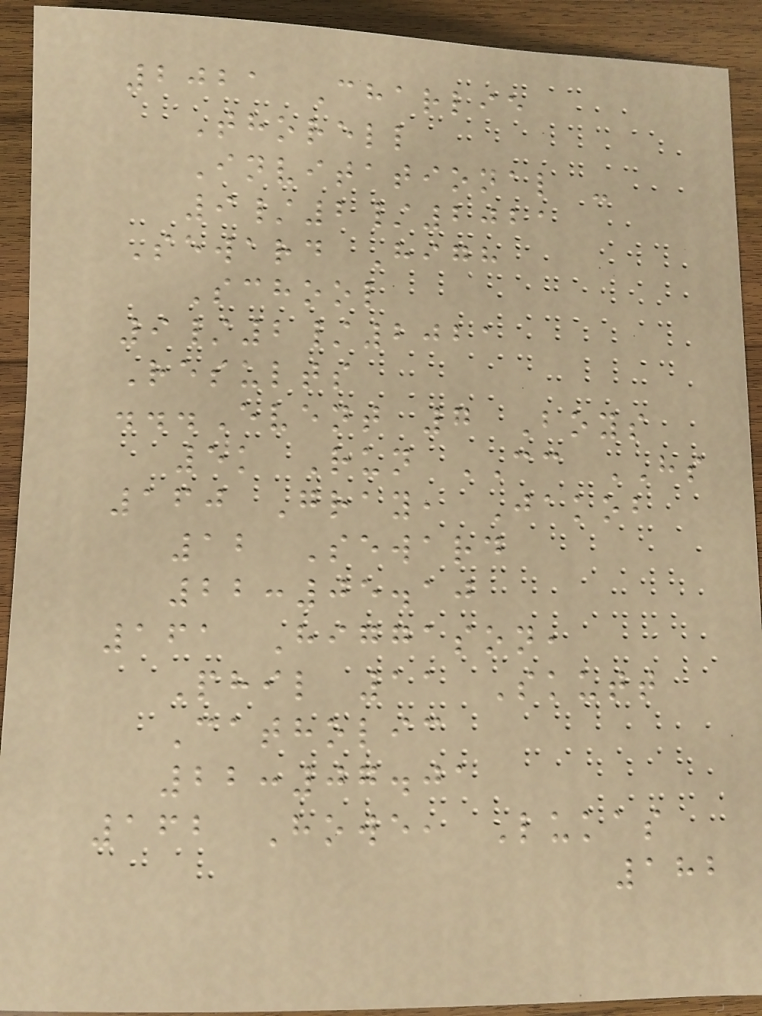2021 Charlie
Thorell
Invitational -
9/2/2021
Seward High
School
9/2/2021
Results
...Event 7 Boys
5k Run CC HS
160 Gray, Jakob
12 Seward
22:05.10
161 Higgason,
Phil 11 Skutt
Catholic
22:07.01
162 Howe, Lukas
182
